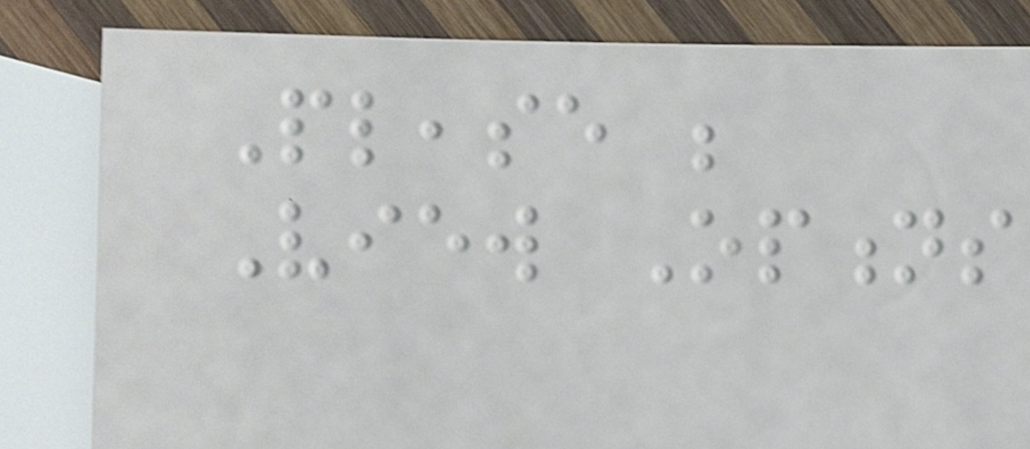Please be
View Options
